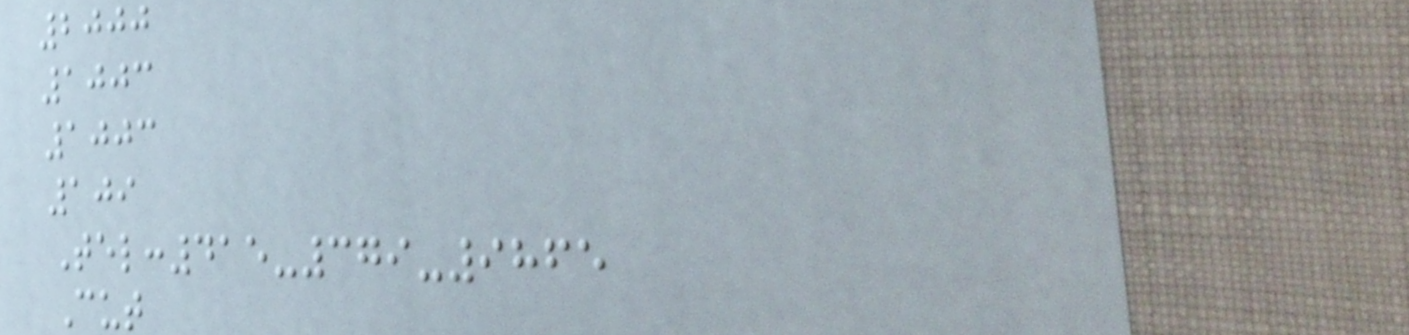2000
1003
1003
109
Tel:415-379-9865
Cut
